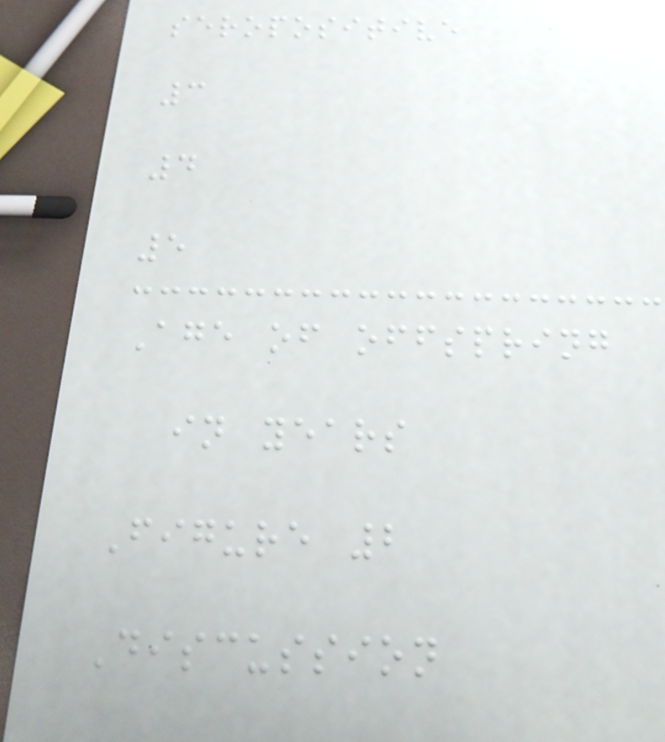seropositive
3
4
5
Age of offspring
in years
Figure 2
Discussion
